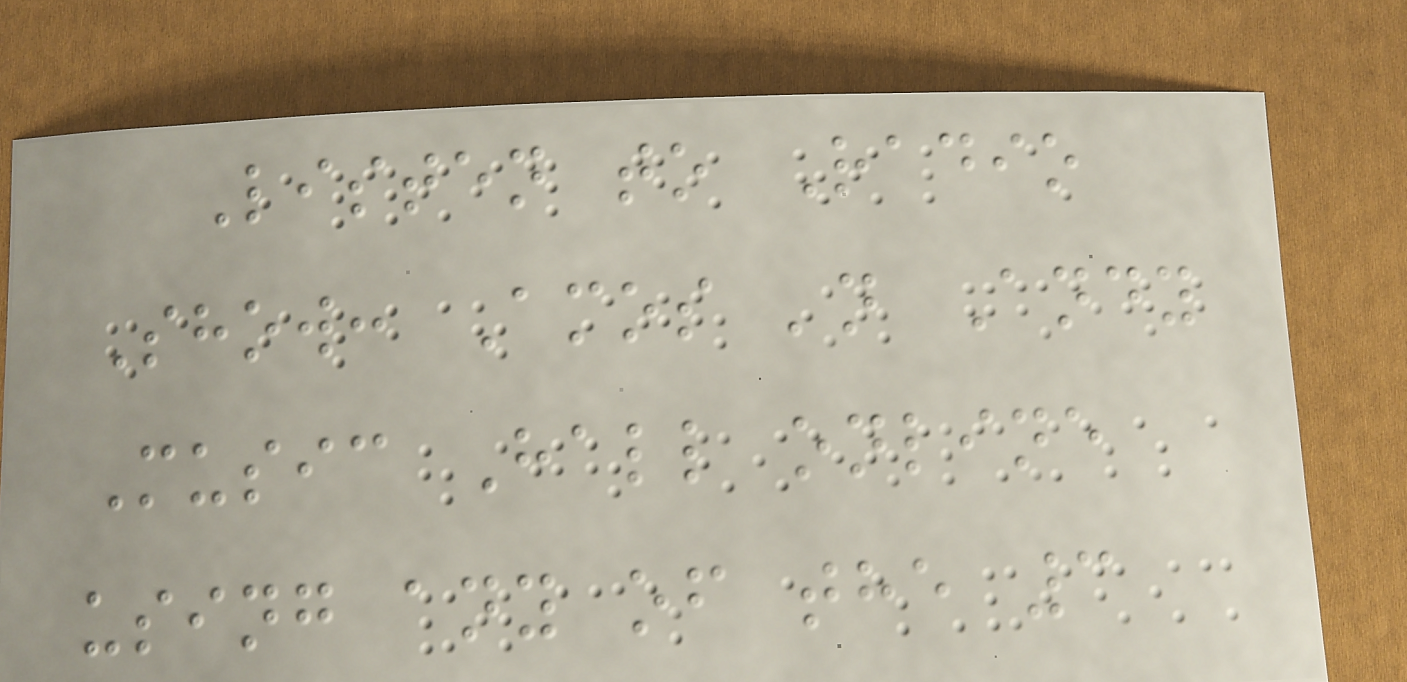Listen to Radio
Show: Amos 'n Andy
Music Hall online
using any of the 3
